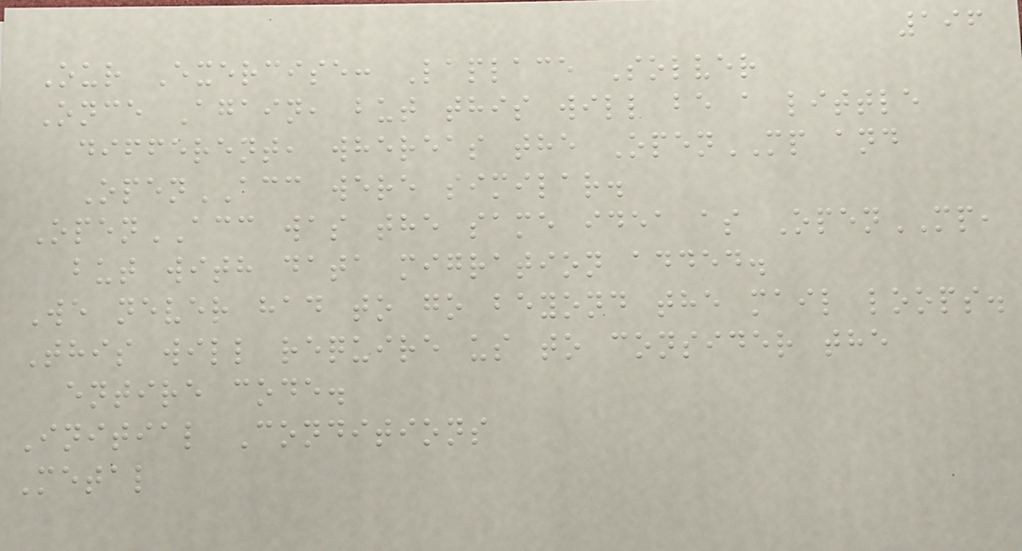196
Our Exercise: Laplace Solver
Once Again, but this will be a little
different, whereas the OpenMP and
OpenACC were similar.
OpenACC was the same idea as OpenMP,
but with data migration added.
We never had to go beyond the mail loops.
This will require us to consider the
entire code.
Initial Conditions
Metal
